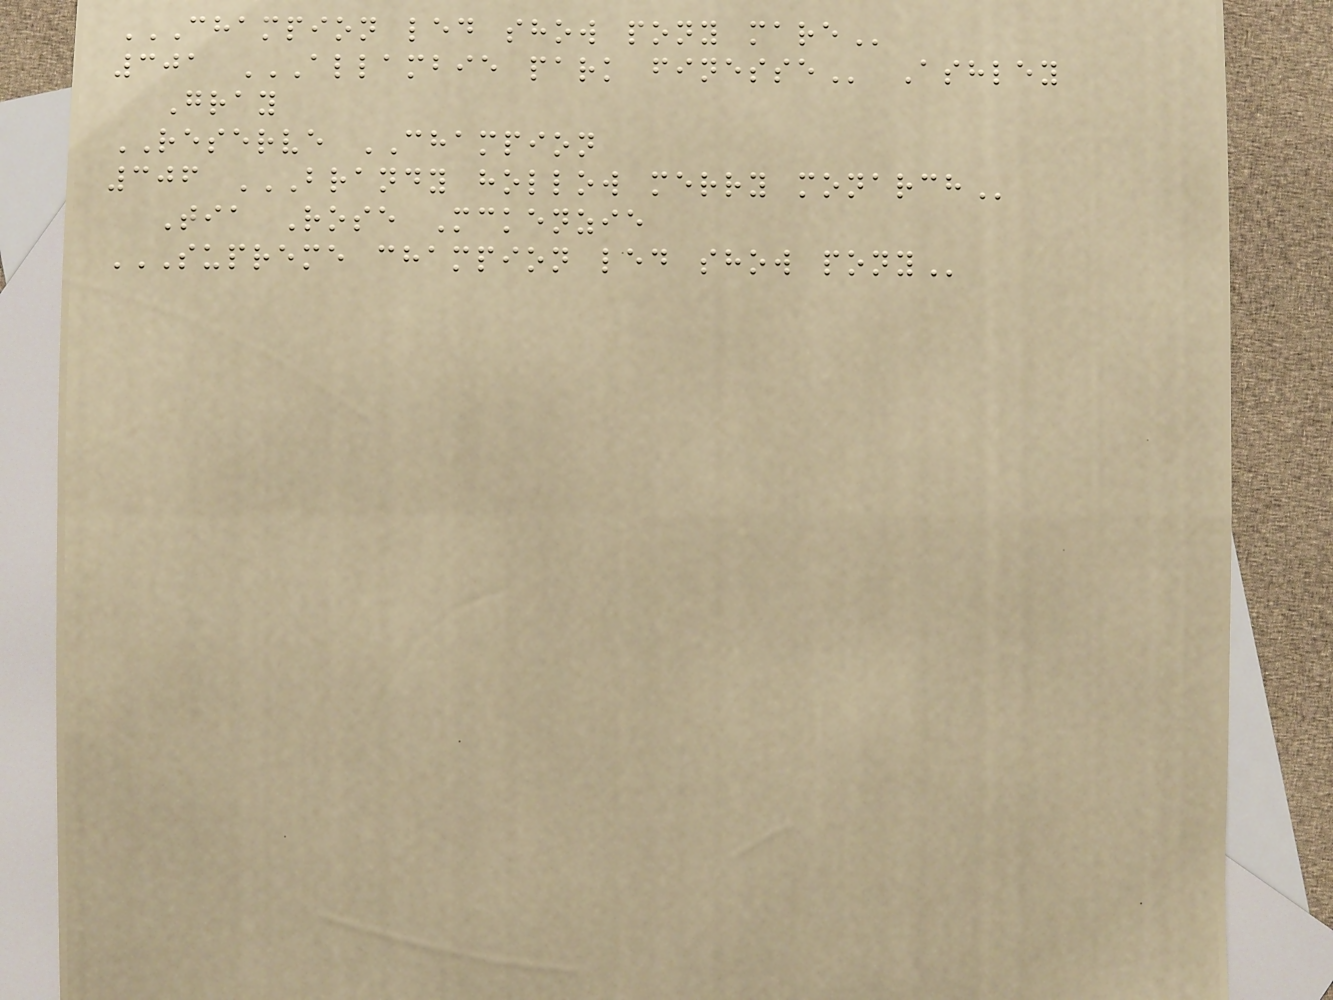CHAMPION LED SHOW PONY MARE
301 ALLAMBIE PARK FINESSE Ashley
Gray
RESERVE CHAMPION
306 BRANDY HOLLOW MERRY MONARCH
Tia Rose Mckenzie
SUPREME CHAMPION LED SHOW PONY
